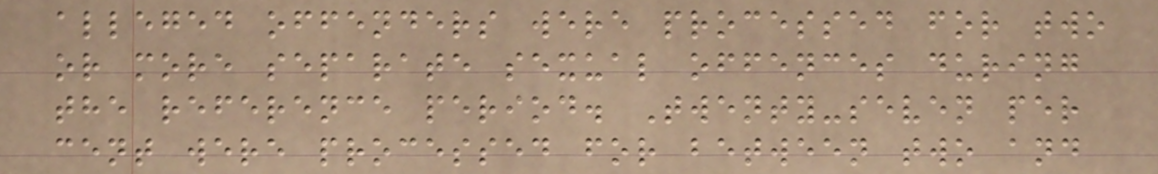alleged offenders were processed for two
or more separate sexual offences during
the reference period. Twenty-seven per
cent were processed for between two and
